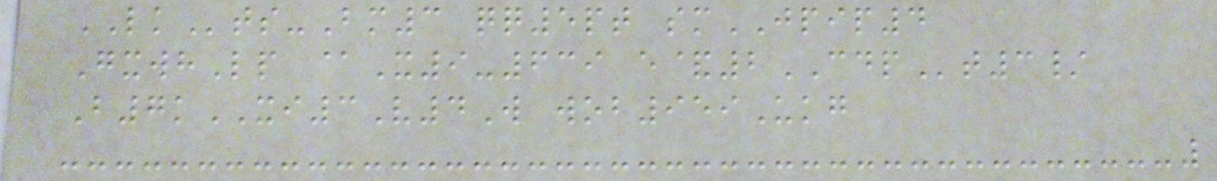LKts-Bm3 qq5pt smJPIP4
GxwhLp @X9-639 e&2CDPt3/
B7kXI3V4W wob959Ukg
